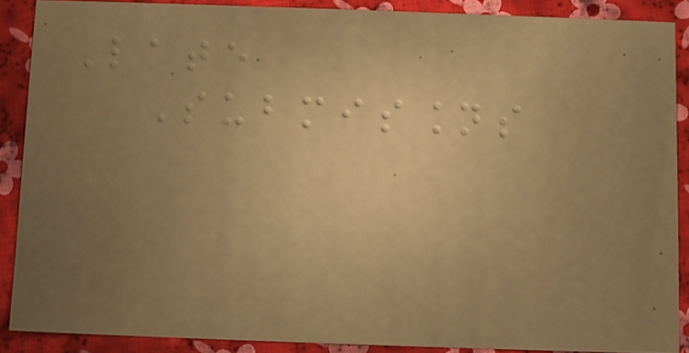Late
Submissions
